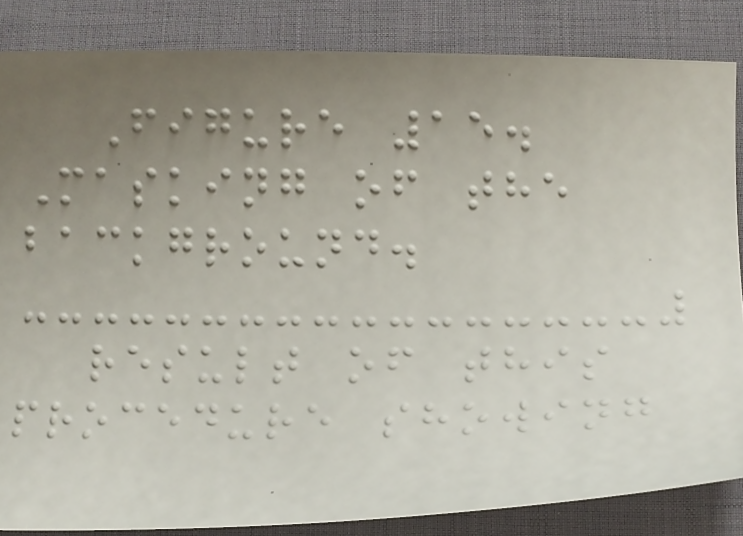Figure 15.
Masking of the
background.
result of this
procedure showing
